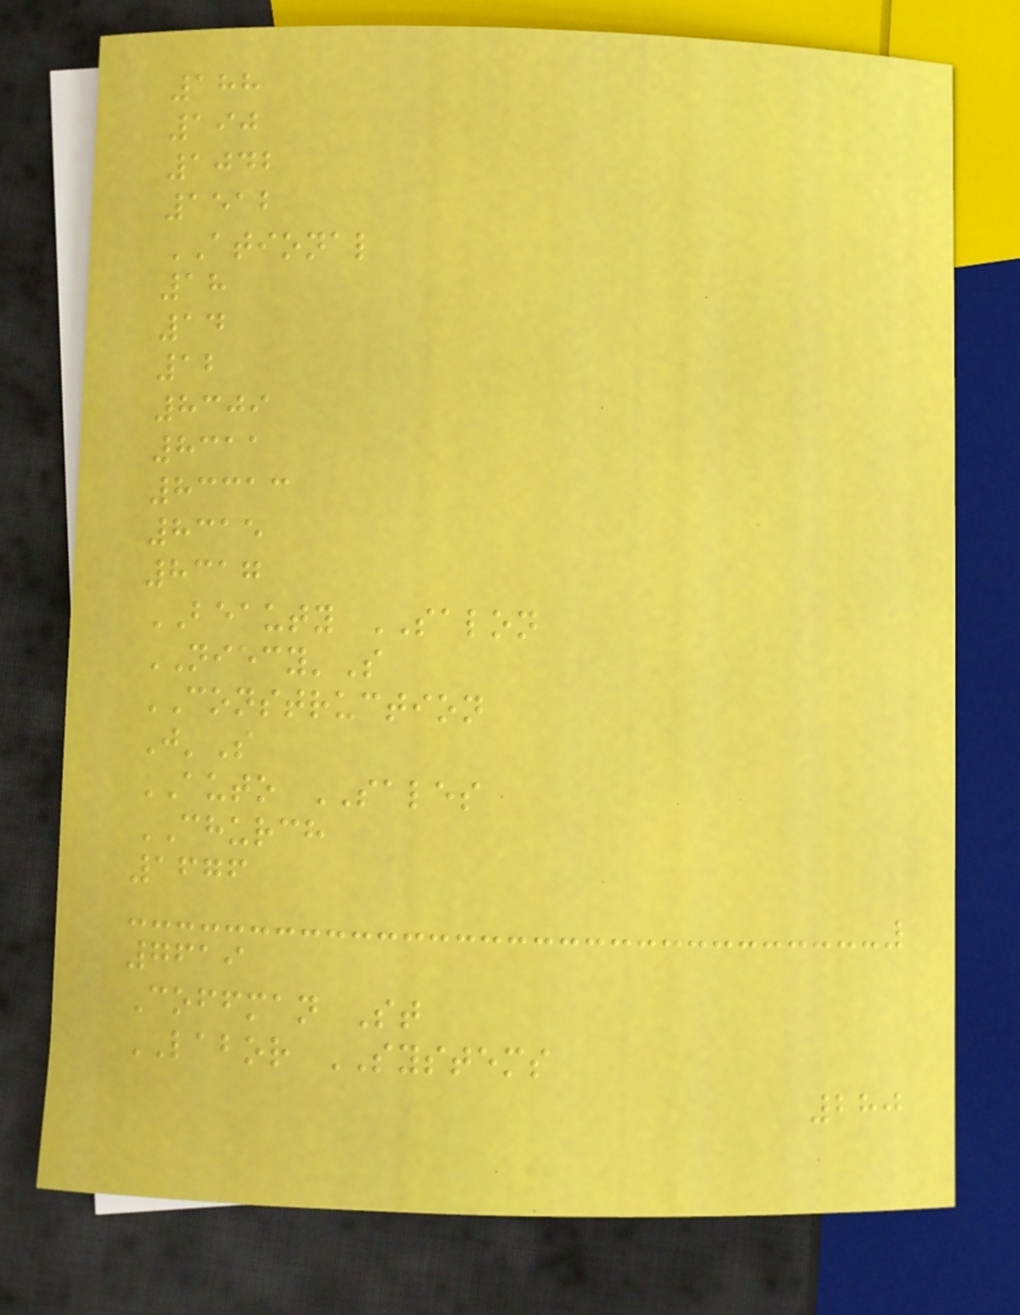188
190
1042
1512
ATIONAL
18
14
12
8309
8311
83313
8315
8317
BEAUTY SALON
NIECY'S
CONSTRUCTION
J'S
AUTO SALES
CHURCH
1676
7619
Coffman St
LABOR SYSTEMS
280
